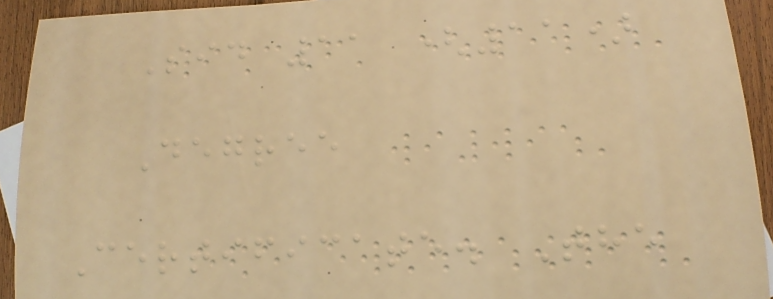Sid 11 (11)
Degree
Certificate. The
